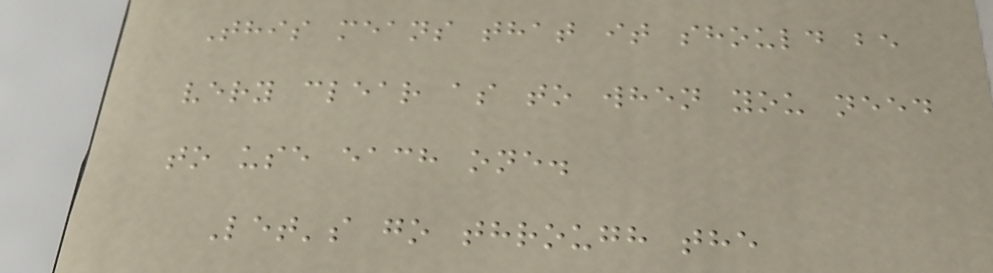This means that it should be
very clear as to when you need
to use each one.
Let's go through the
